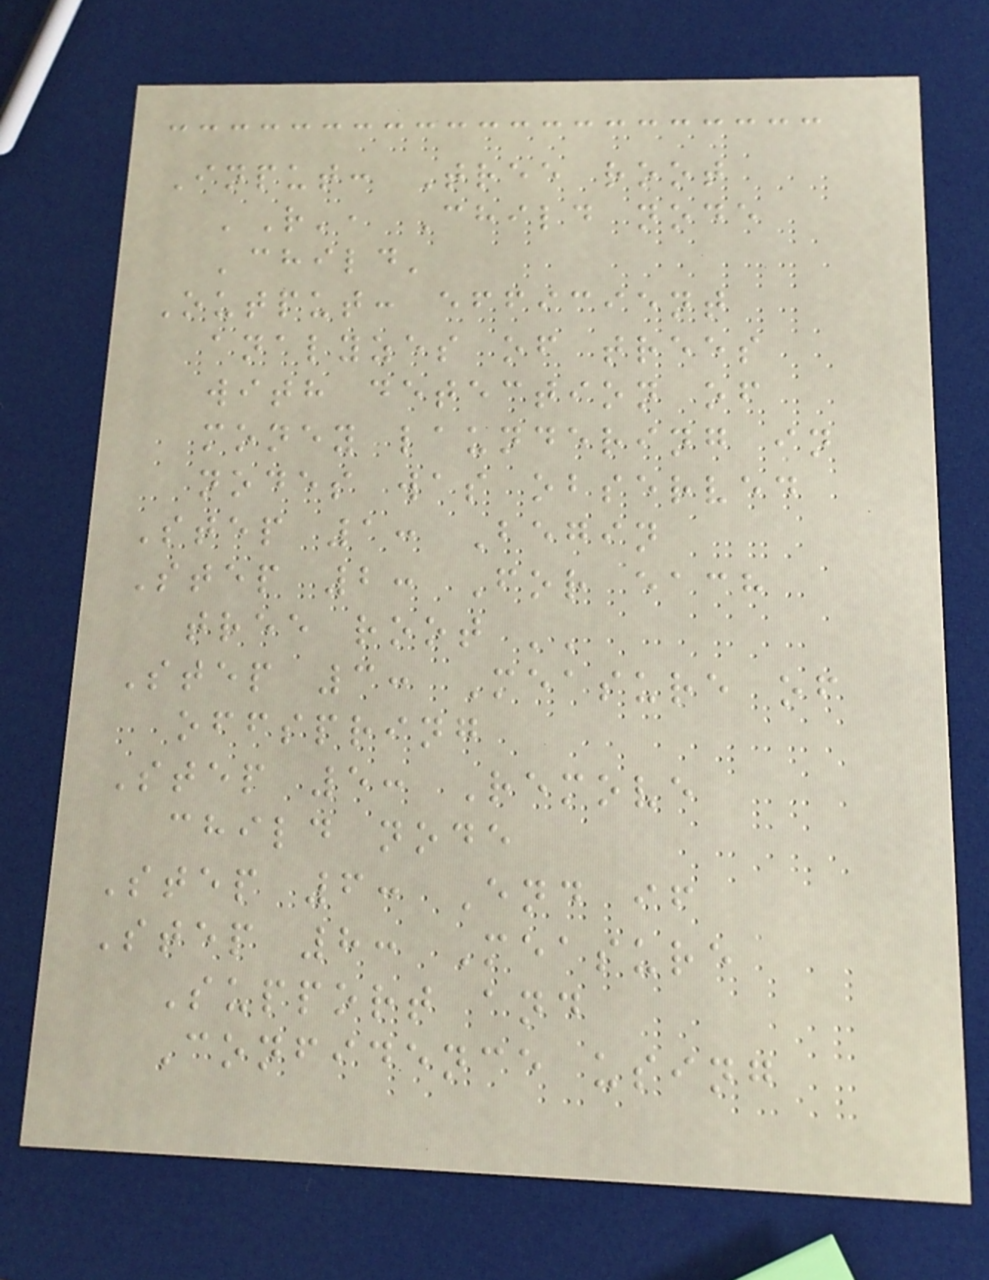Input: Tree root
'R', Child node
'child'
Output: efficient
analyzes of trees
with detection of
money laundering in
nodes was observed
Step 1: Begin
Step 2: For each
tree root ''
Step 3: Measure of
offspring
Step 5: Remove
child node
Step 6: End if
Step 8: Measure
Support and
Confidence using
